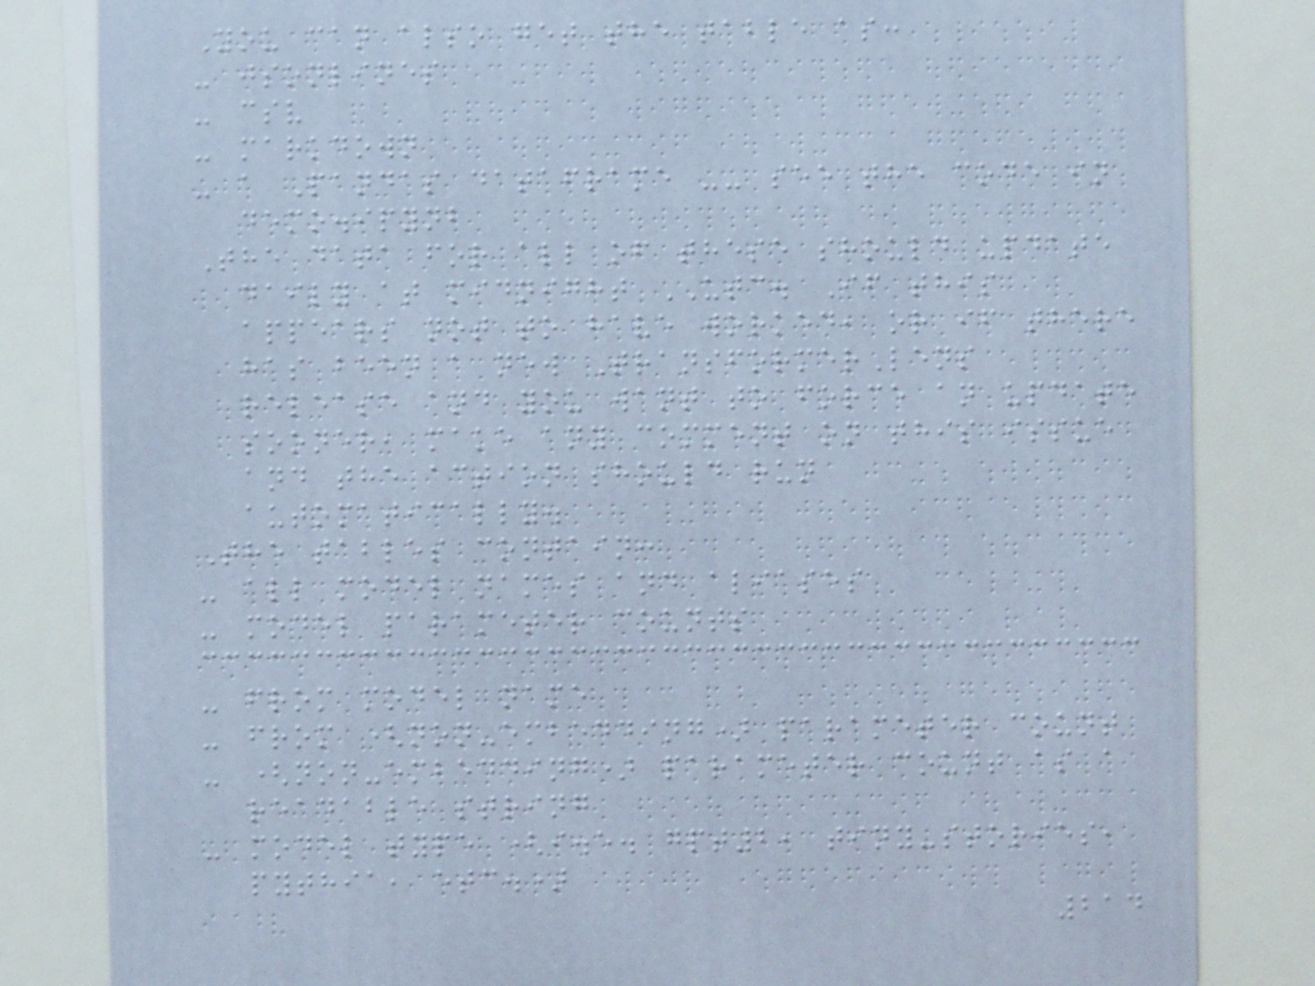You can also get the table as:
- jsonlines
- csv
- markdown
- a Pandas dataframe -- see the code in
demo.ipynb
The data for all of these should update
daily at midnight UTC. If this
appears not to have worked, or if there
has been a new TransformerLens
release and you want to force an update
sooner, make any comment on this issue
and the action should run
automatically.
The tables contain:
- all model names and aliases
- model parameter counts
- from model name
- from (non-embedding) parameter count
- (non-embedding) parameter count as a
readable string
- model type (i.e. gpt2, tiny-stories,
pythia, etc.)
214
